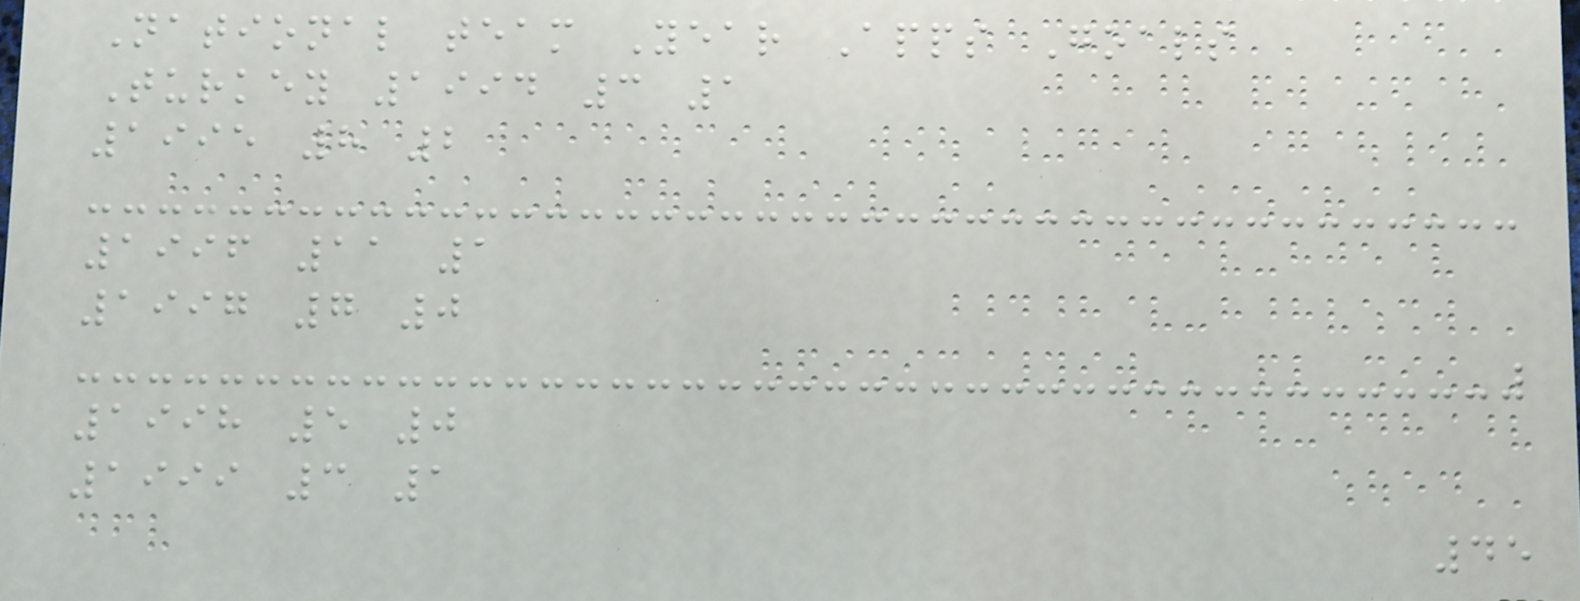National team Year Apps Goals
Turkey 1994 3 1
1995 8 2
1996 11 1
1997 7 0
1998 5 0
1999 3 1
45
